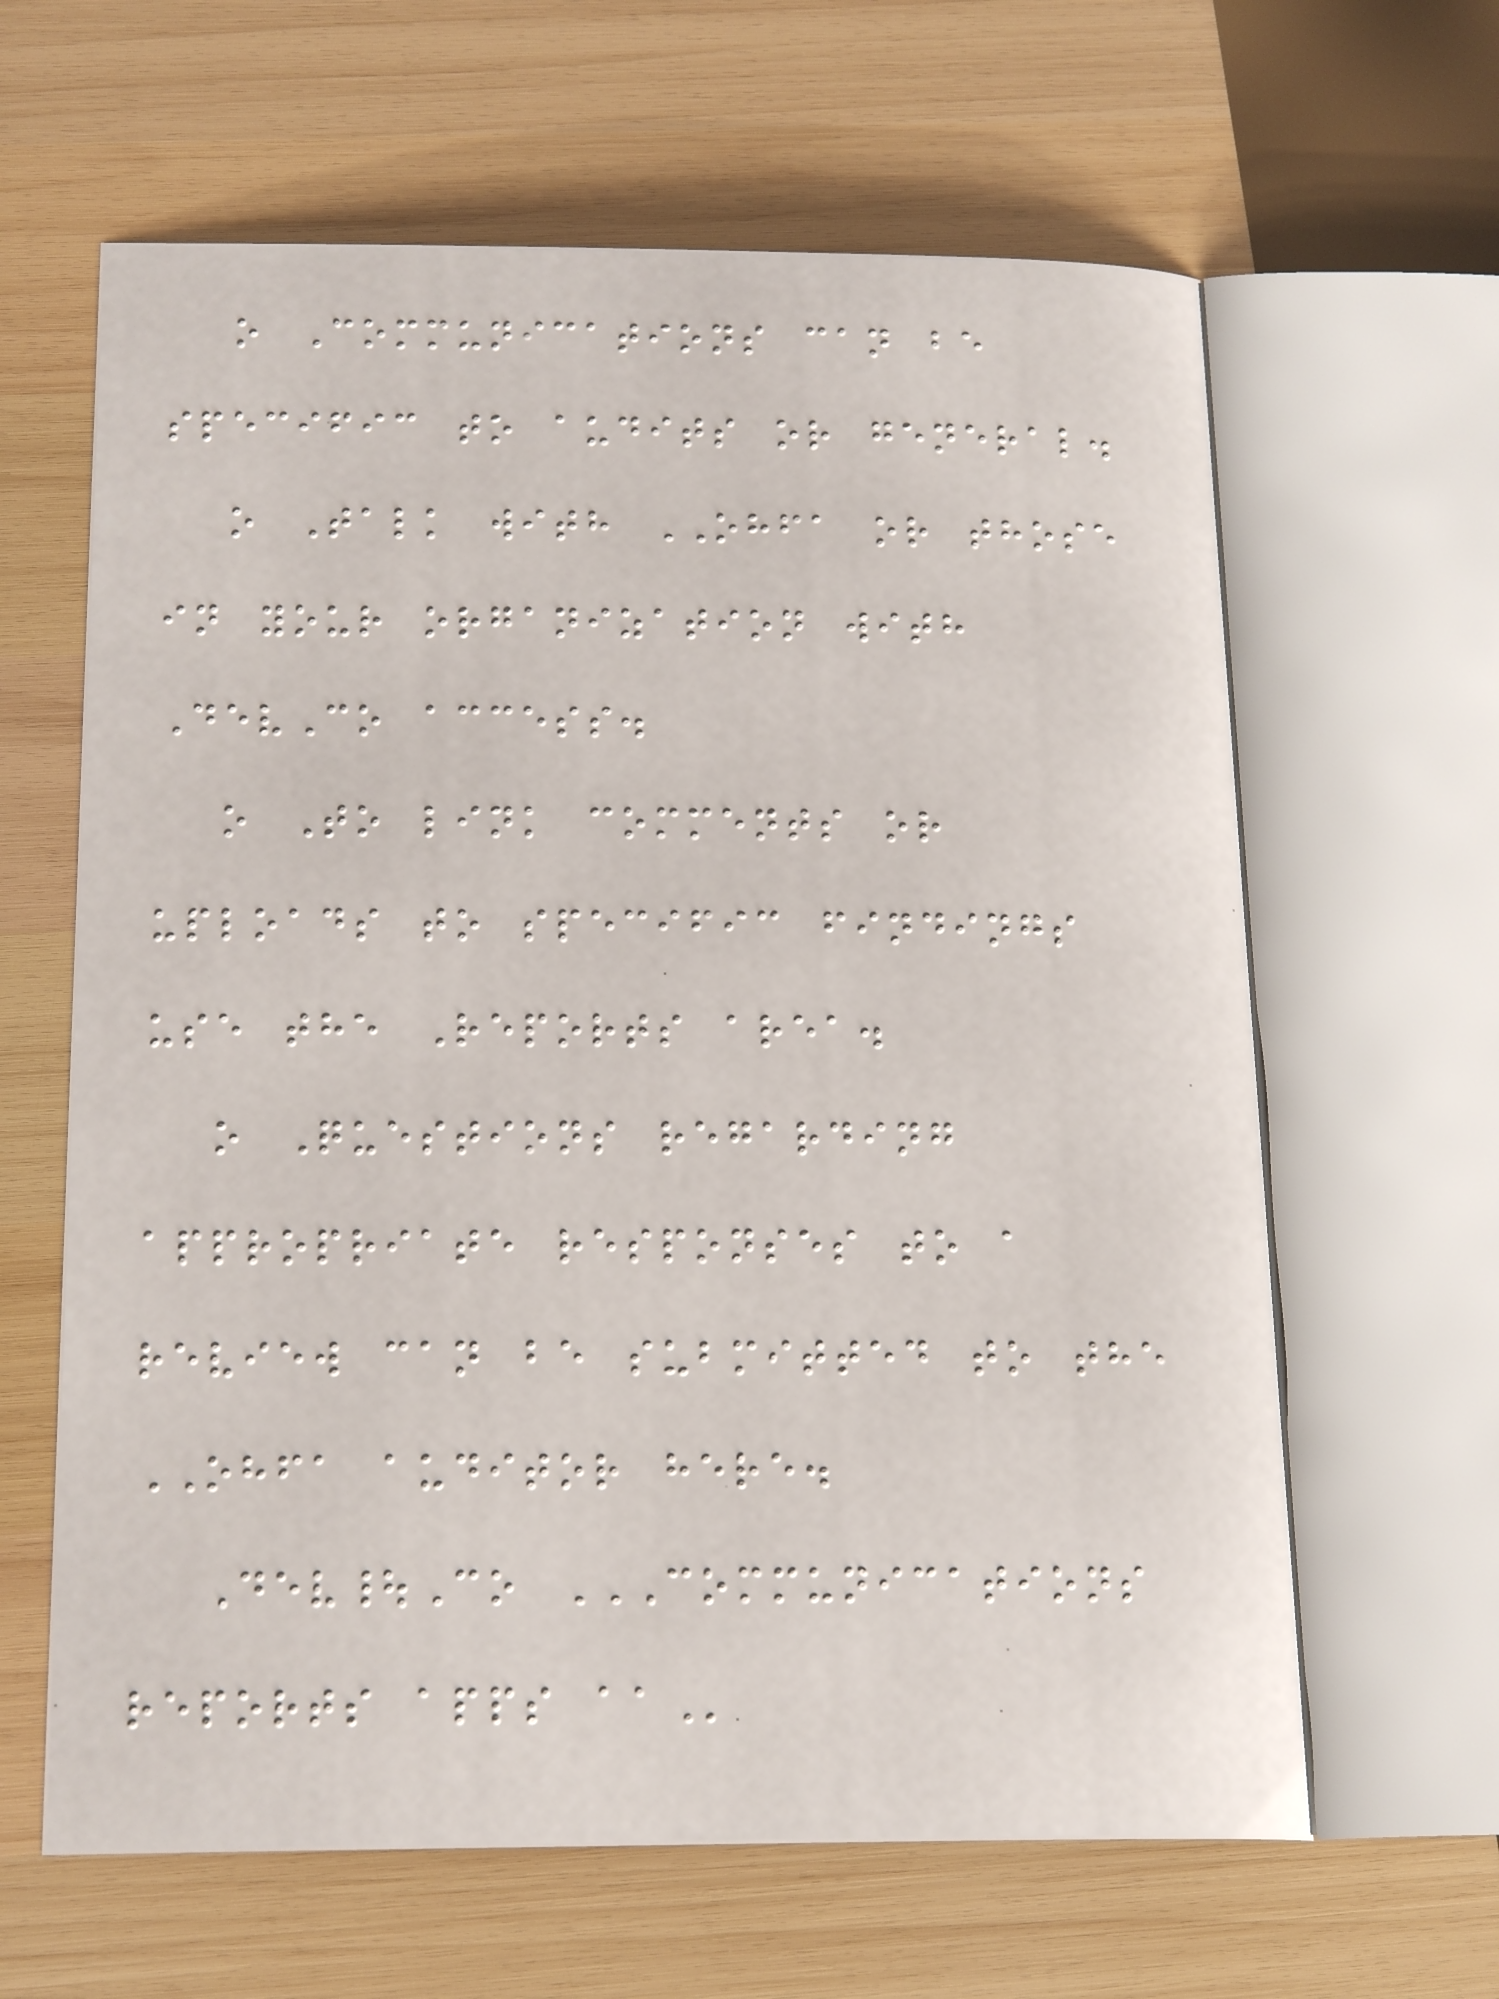o Communications can be
specific to audits or general.
o Talk with OHFA or those
in your organization with
DevCo access.
o To link comments or
uploads to specific findings
use the Reports area.
o Questions regarding
appropriate responses to a
review can be submitted to the
OHFA auditor here.
Dev|Co COMMUNICATIONS
REPORTS APPS AA
